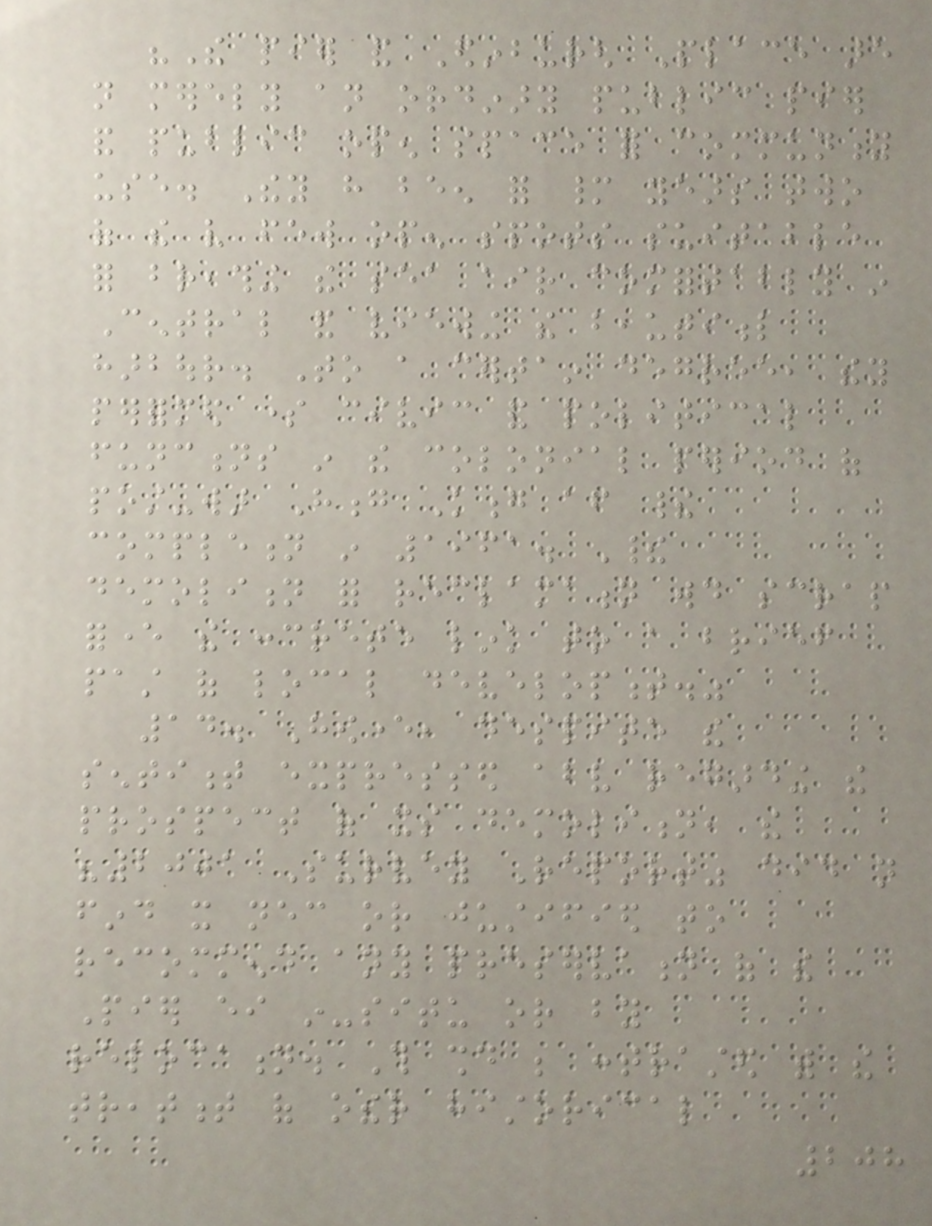"The pier and Edinburgh Place are
not merely an ordinary public pier
and public open space for community
use. They have been for many years two
of the very few open spots suitable
for breathing the sea air comfortably in
Central and viewing the beautiful
harbour. To a certain degree, they
performed some civic and political
functions in the colonial period of
post-war Hong Kong after their
completion in 1961. Their
demolition for reclamation would scrap
forever the concrete link to a brief
past of local development."
14. However, despite the
sentiment expressed above regarding the
prospect of its demolition, the
"2001 Survey Report" did not
find it necessary or justified to
recommend any preservation of the
Pier either in-situ or by
relocation. This should be contrasted with the
treatment of other historical
208
